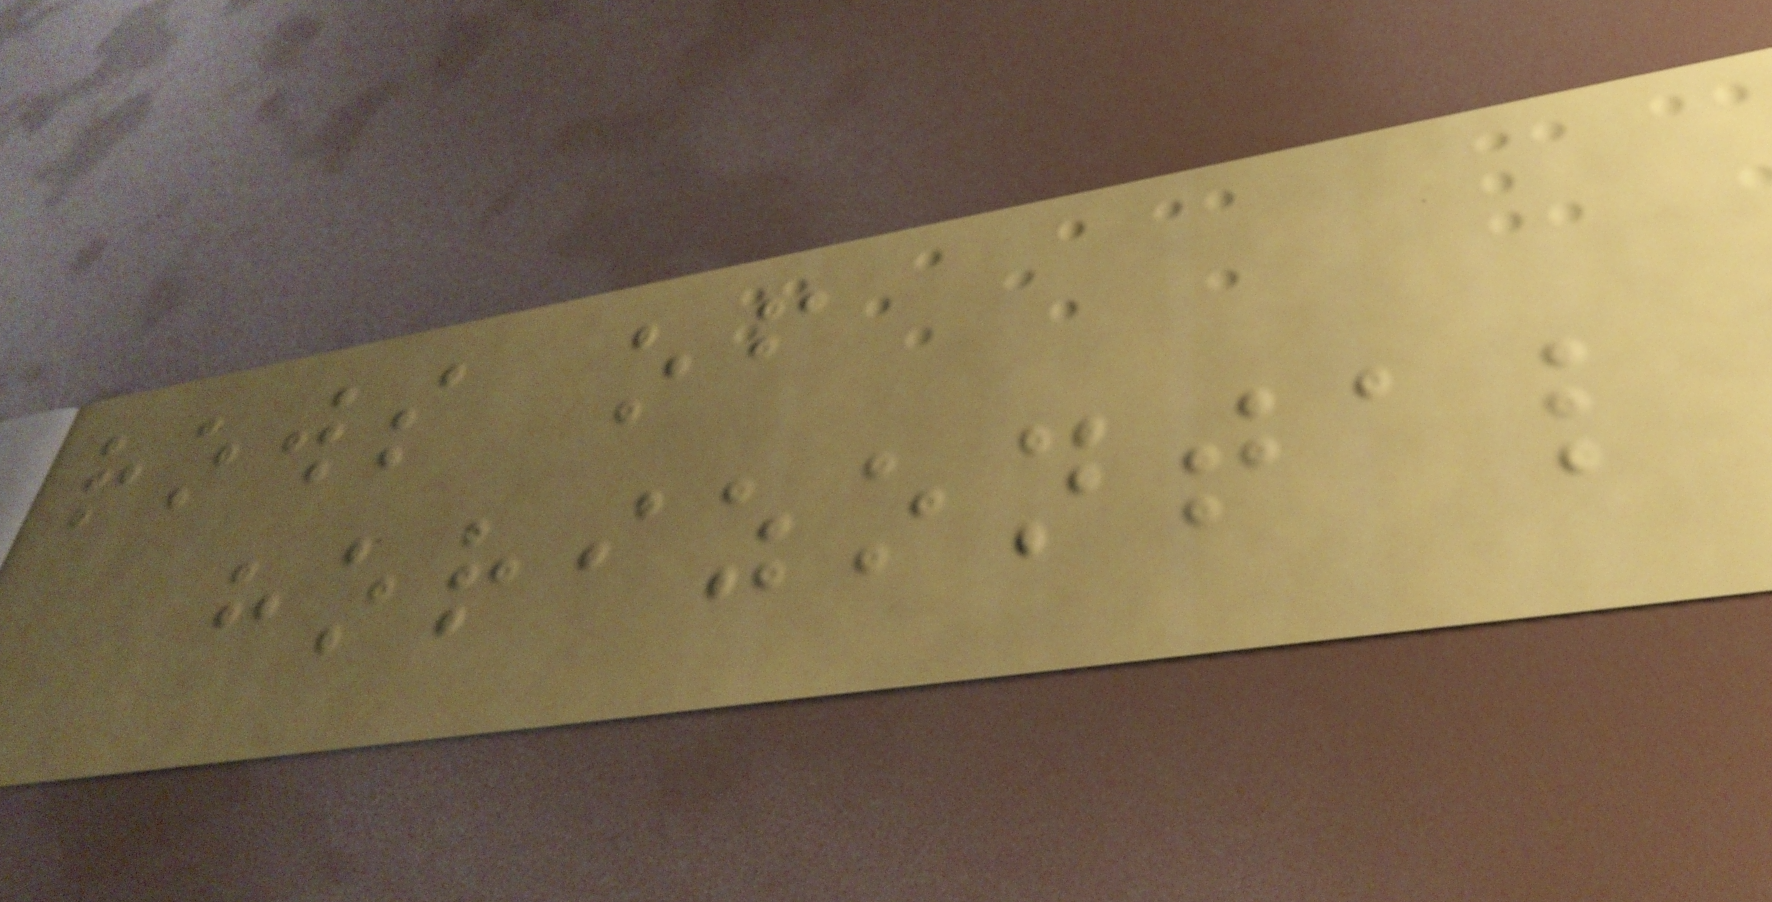rows of
horizontal
